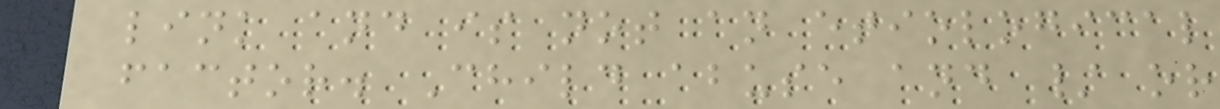link and is not an etiological
factor. Child abuse and / or
